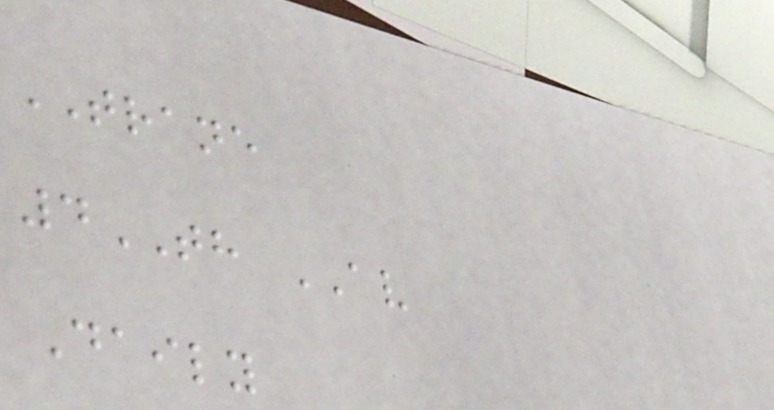TRANE
4TH AV
Daily
